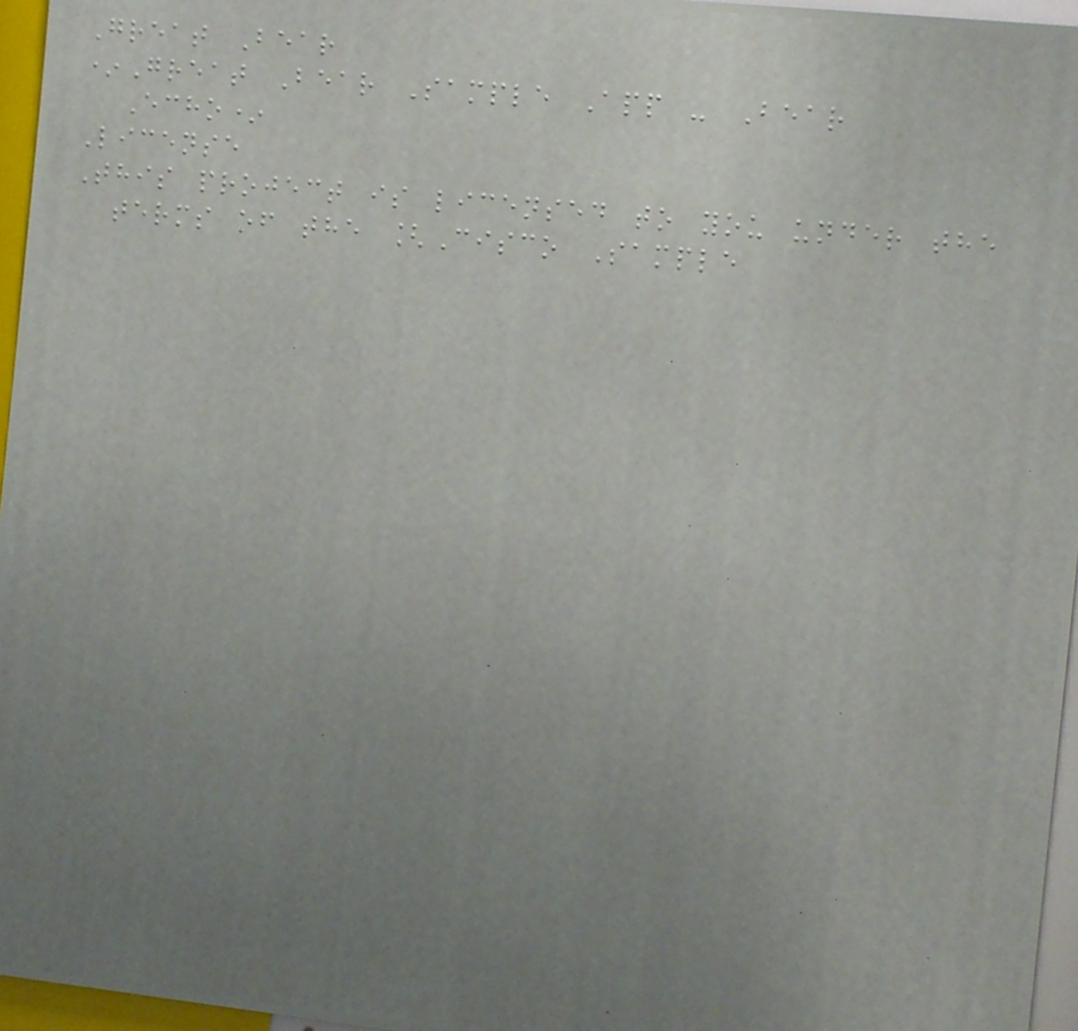Great Bear
*Great Bear Sample App - Bear
Echo*
License
This project is licensed to you under the
terms of the [Cisco Sample
